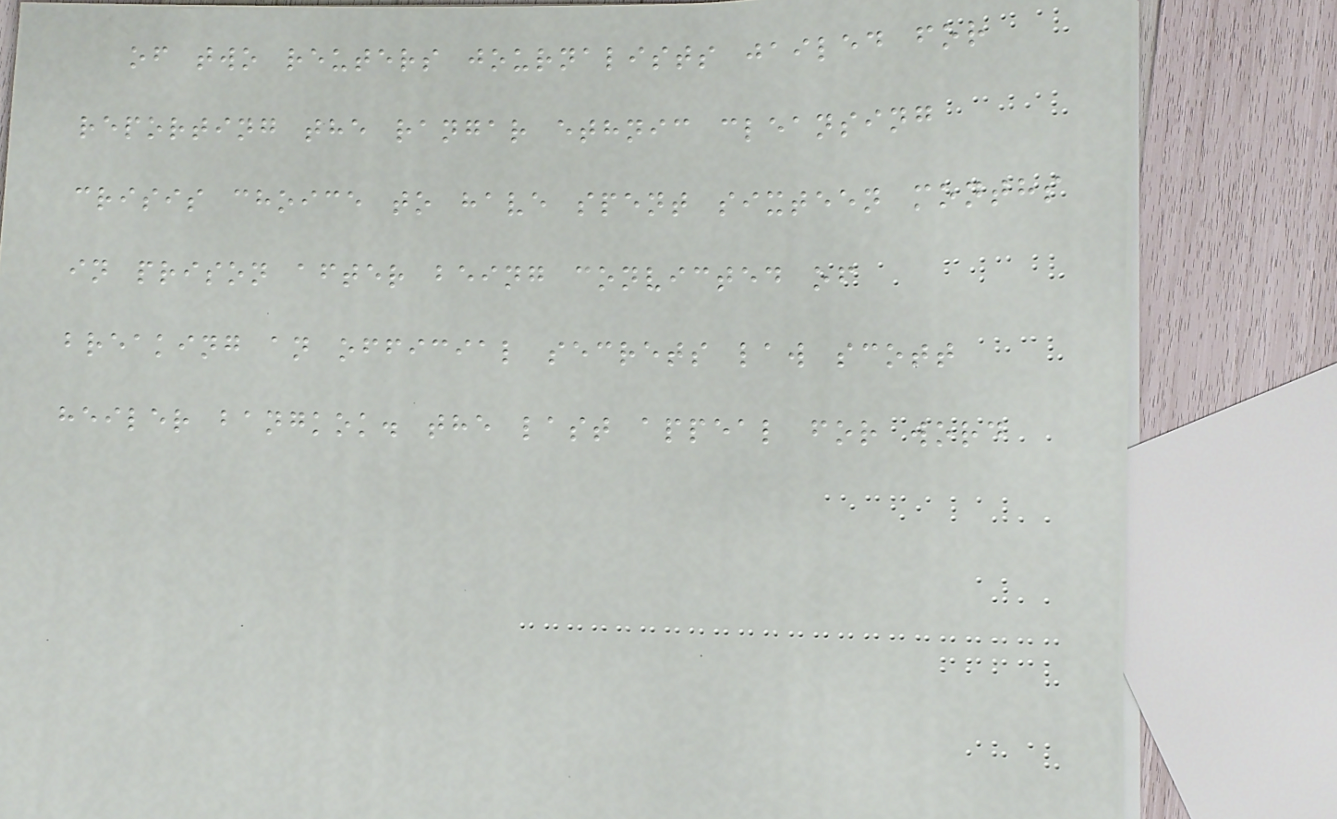of two reuters journalists jailed for
reporting the rangar ethnic cleansing
crisis choice to have spent sixteen months
in prison after being convicted of
breaking an official secrets law scott
heiler bangkok. the last appeal for word
